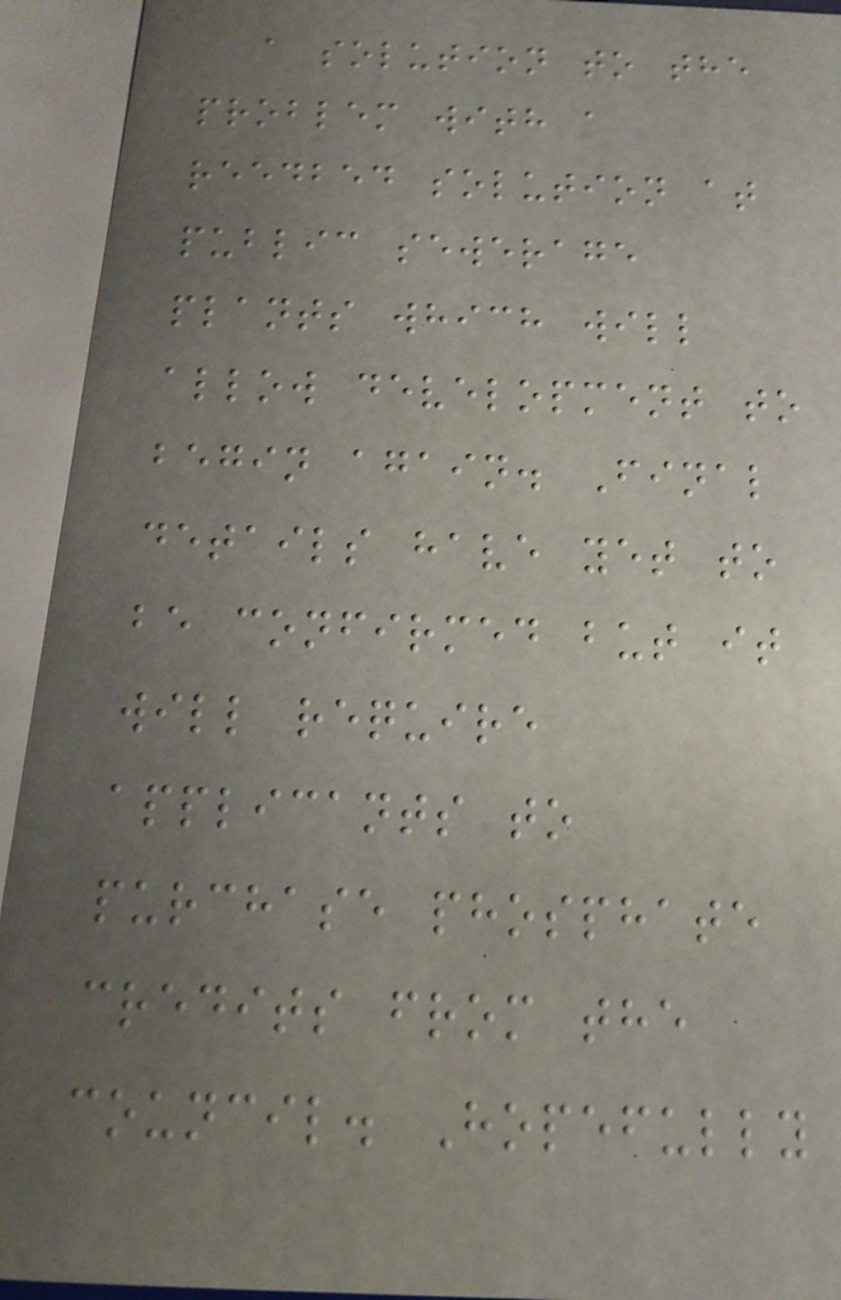a solution to the
problem with a
reedbed solution at
public sewerage
plants which will
allow development to
begin again. Final
details have yet to
be confirmed but it
will require
applicants to
purchase phosphate
credits from the
council. Hopefully
